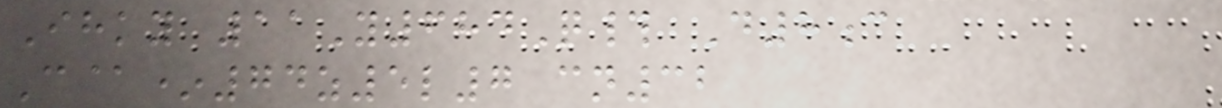Ihky 11Y684Q# D8c
C@*74z5l7 cn32
